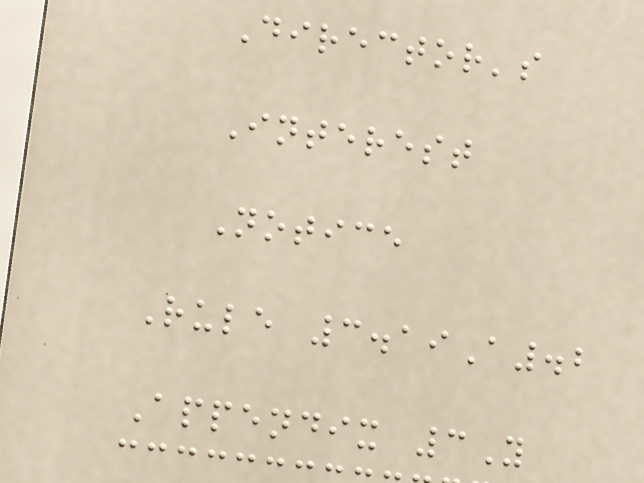Director's
Interest
Notice
Rule 3.19A.2
Appendix 3Y
